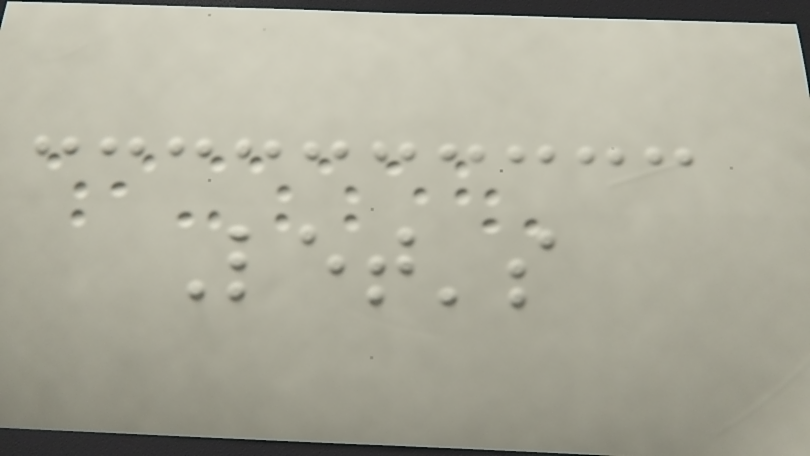Let's
